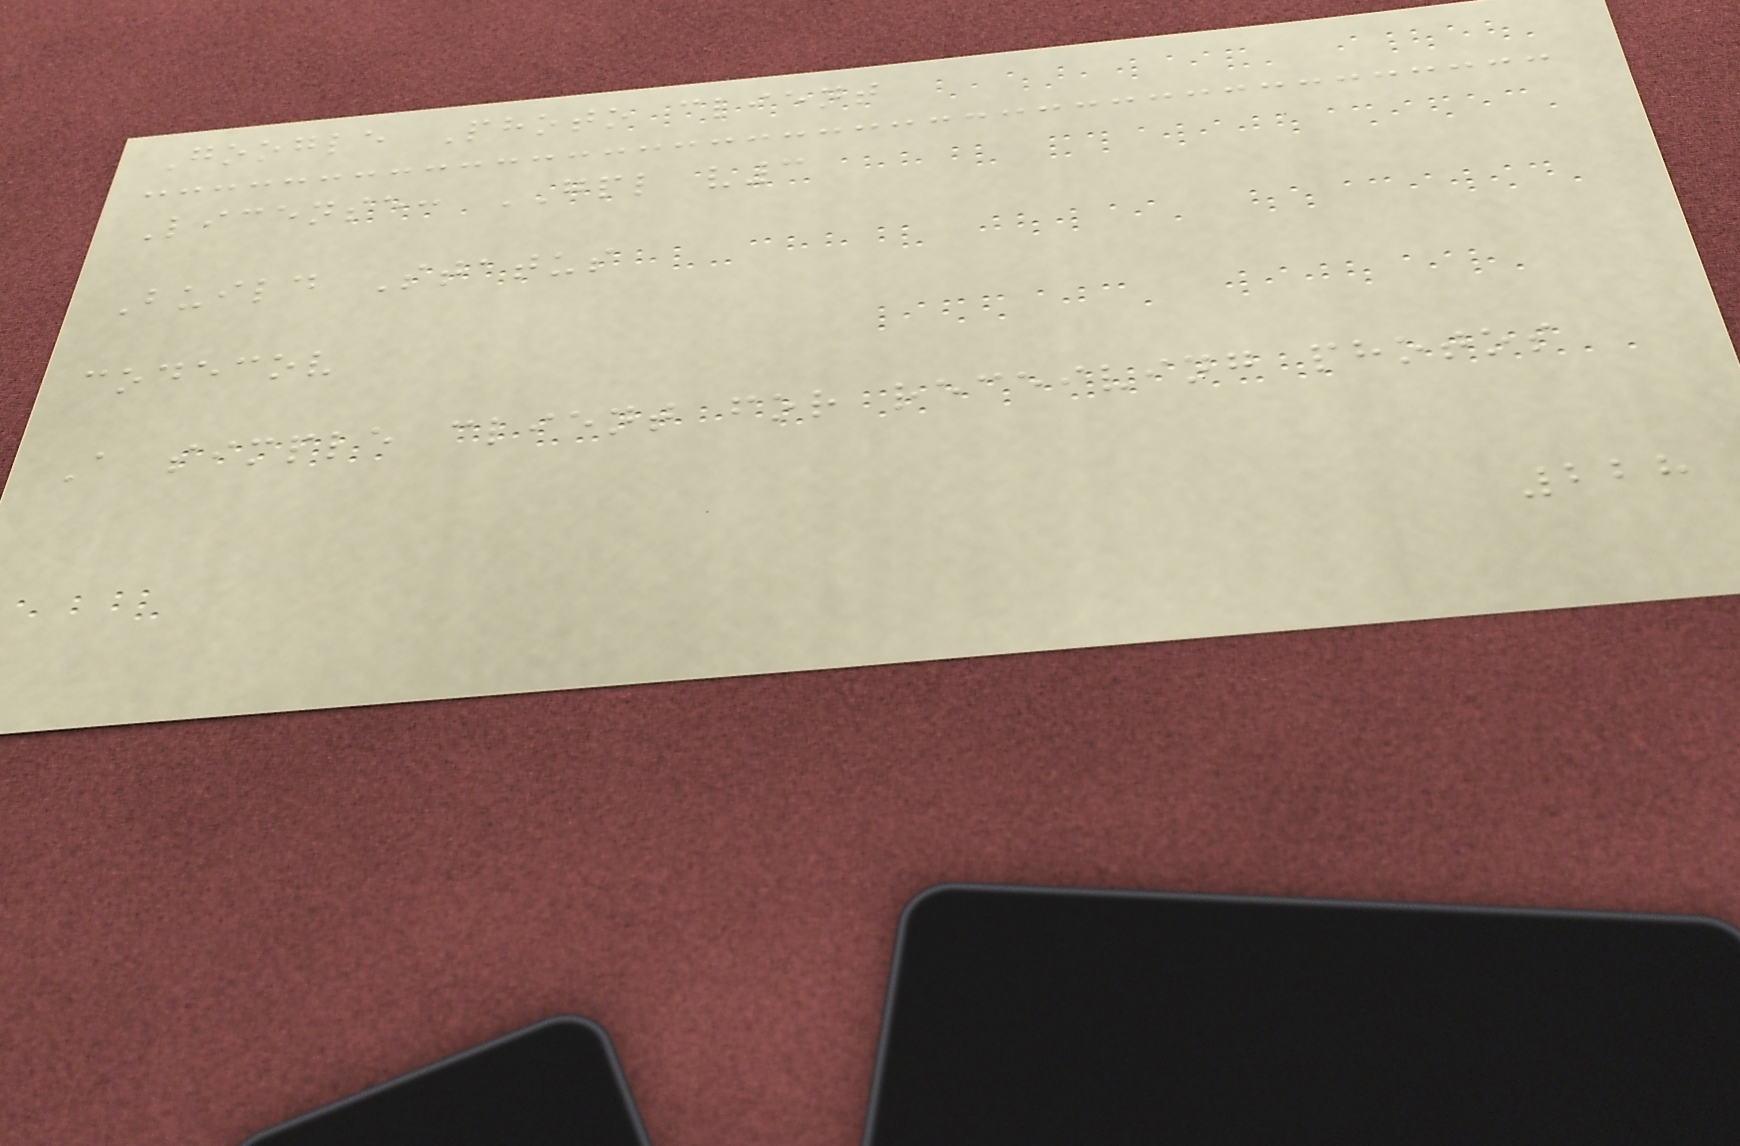Google Photo client
License: GPL v3
Build Status
codecov
A simple client for receiving photos
228
